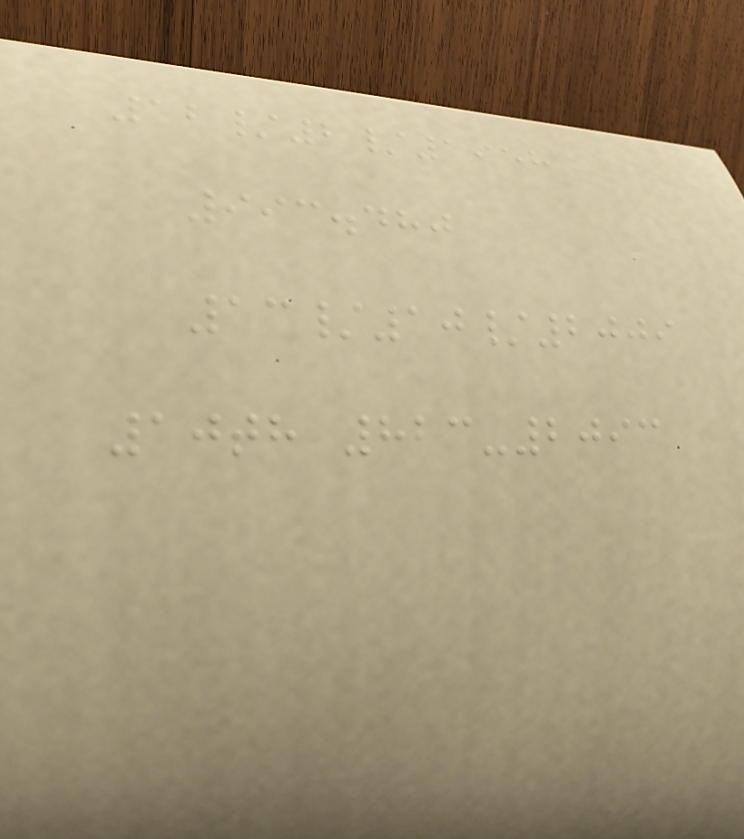12/2/1958
993.480
13/10/2009
10th 823-2093
